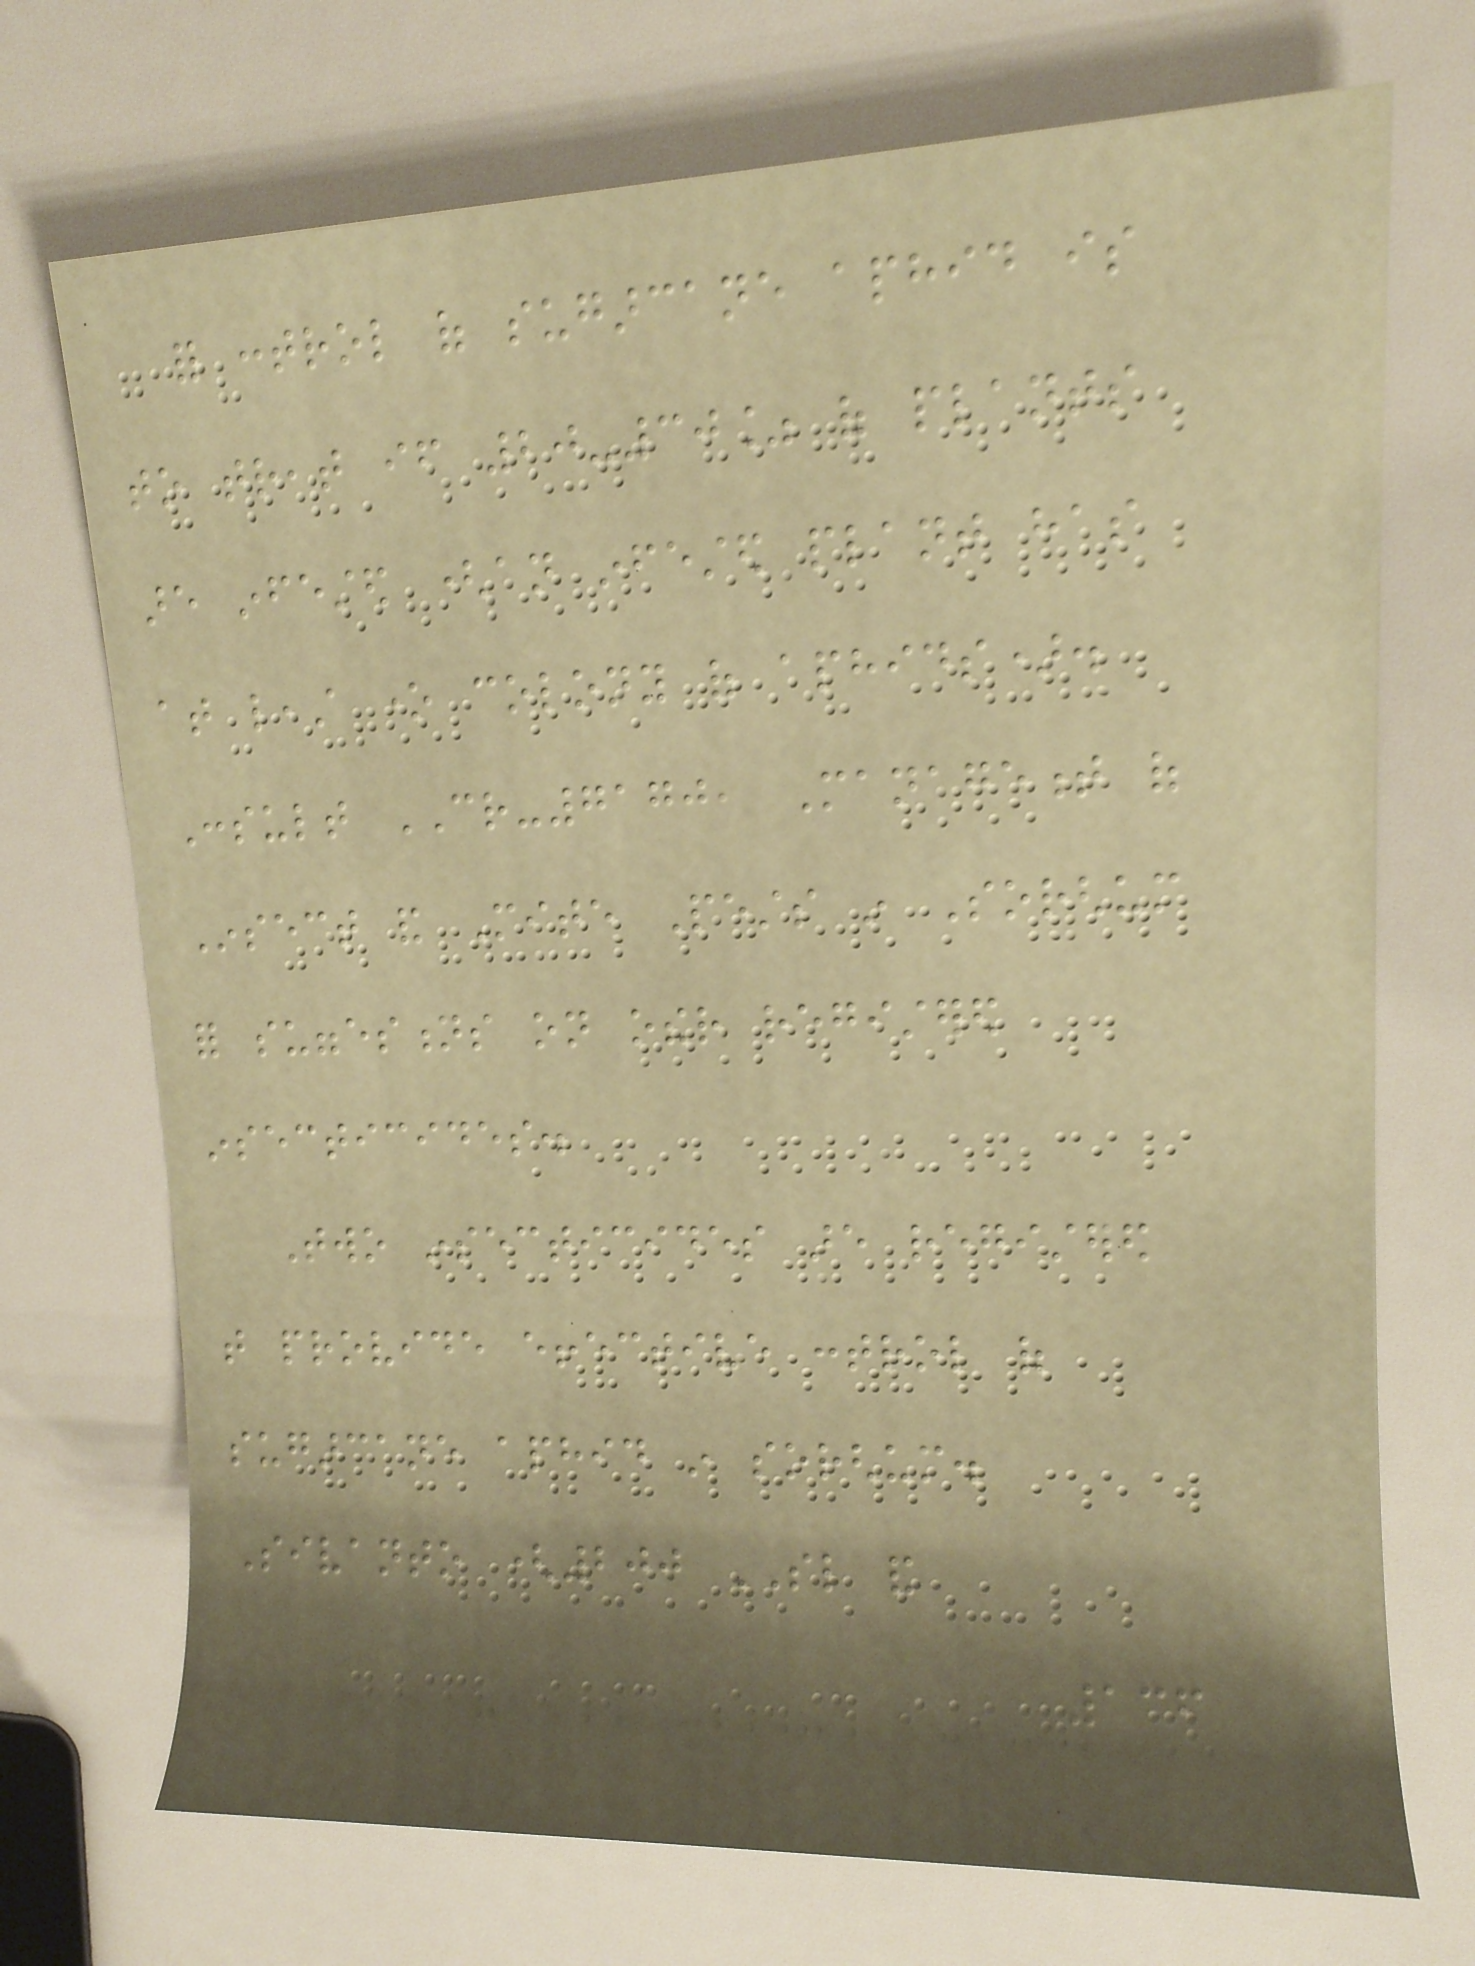for control of sugarcane aphid is
to treat if 20-30% of plants
are infested (an infested plant has
at least one colony of aphids).
Consult CR-7170, Management of
Insect and Mite Pests in Sorghum
for suggestions on other registered
insecticides.
Two insecticides are registered
that provide effective control of
sugarcane aphid in sorghum.
Sivanto (200 SL and
136
